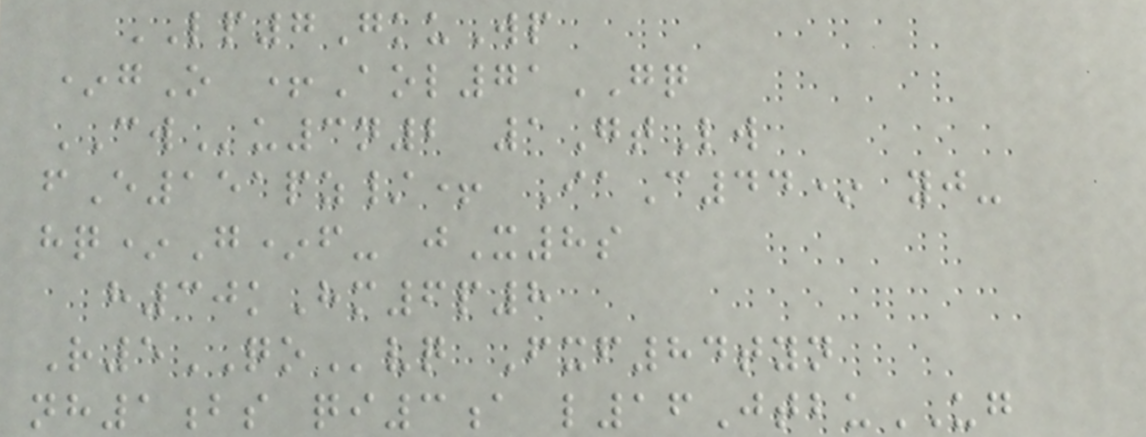LP7GkuWp
*gO +Aol71GQ
CWu3n2 1GtLw
fE151pz/+ IaC44* yj-
hq*G*f- jX8s
h30kHm6p8
R5QOvq Fxf84tyn
nh1bs qi3a l16JtbuUG
